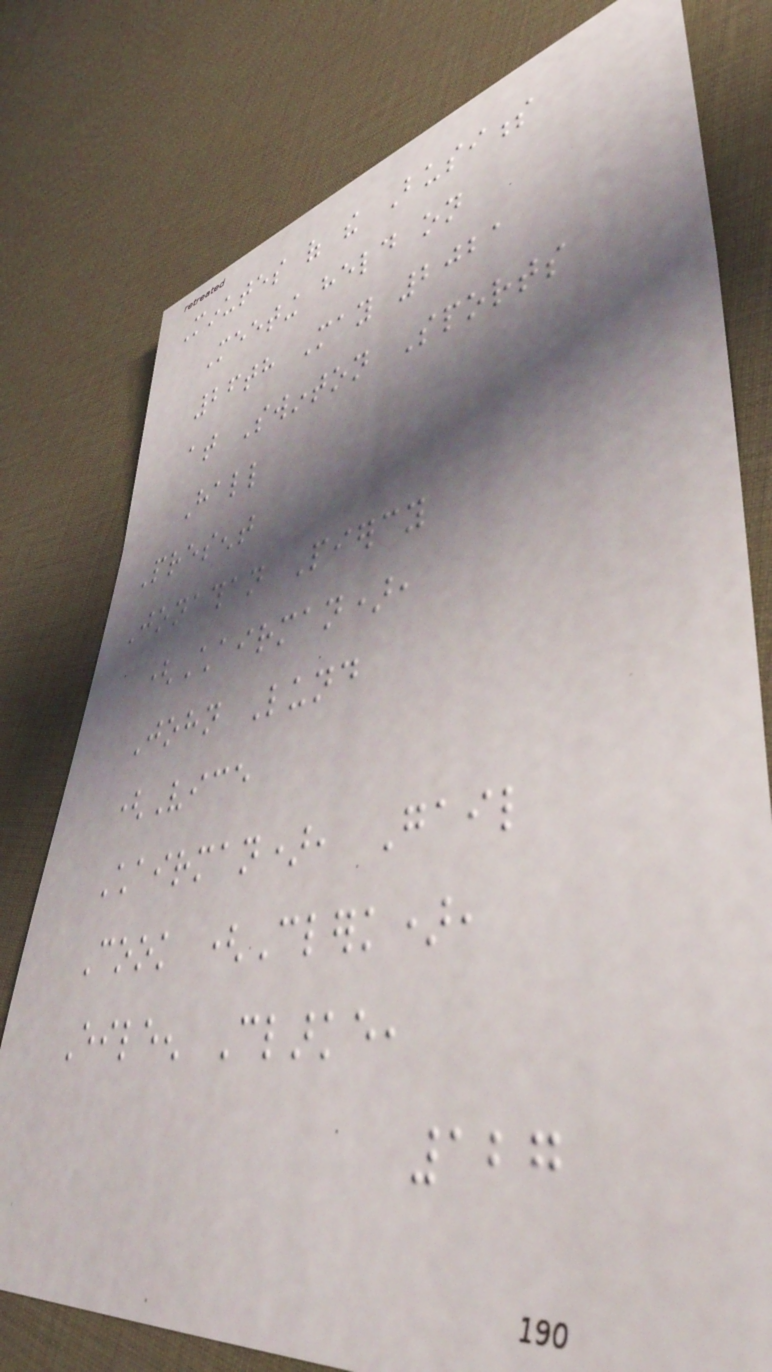Minutes of the Business
Meeting held on
26th May 2021
at Swinton Sports
Hall
Present
Jonathan Piercy
(Chairman),
John Lund
(Vice
Chairman), Gail
Cook (Clerk),
Eileen Clarke,
127
